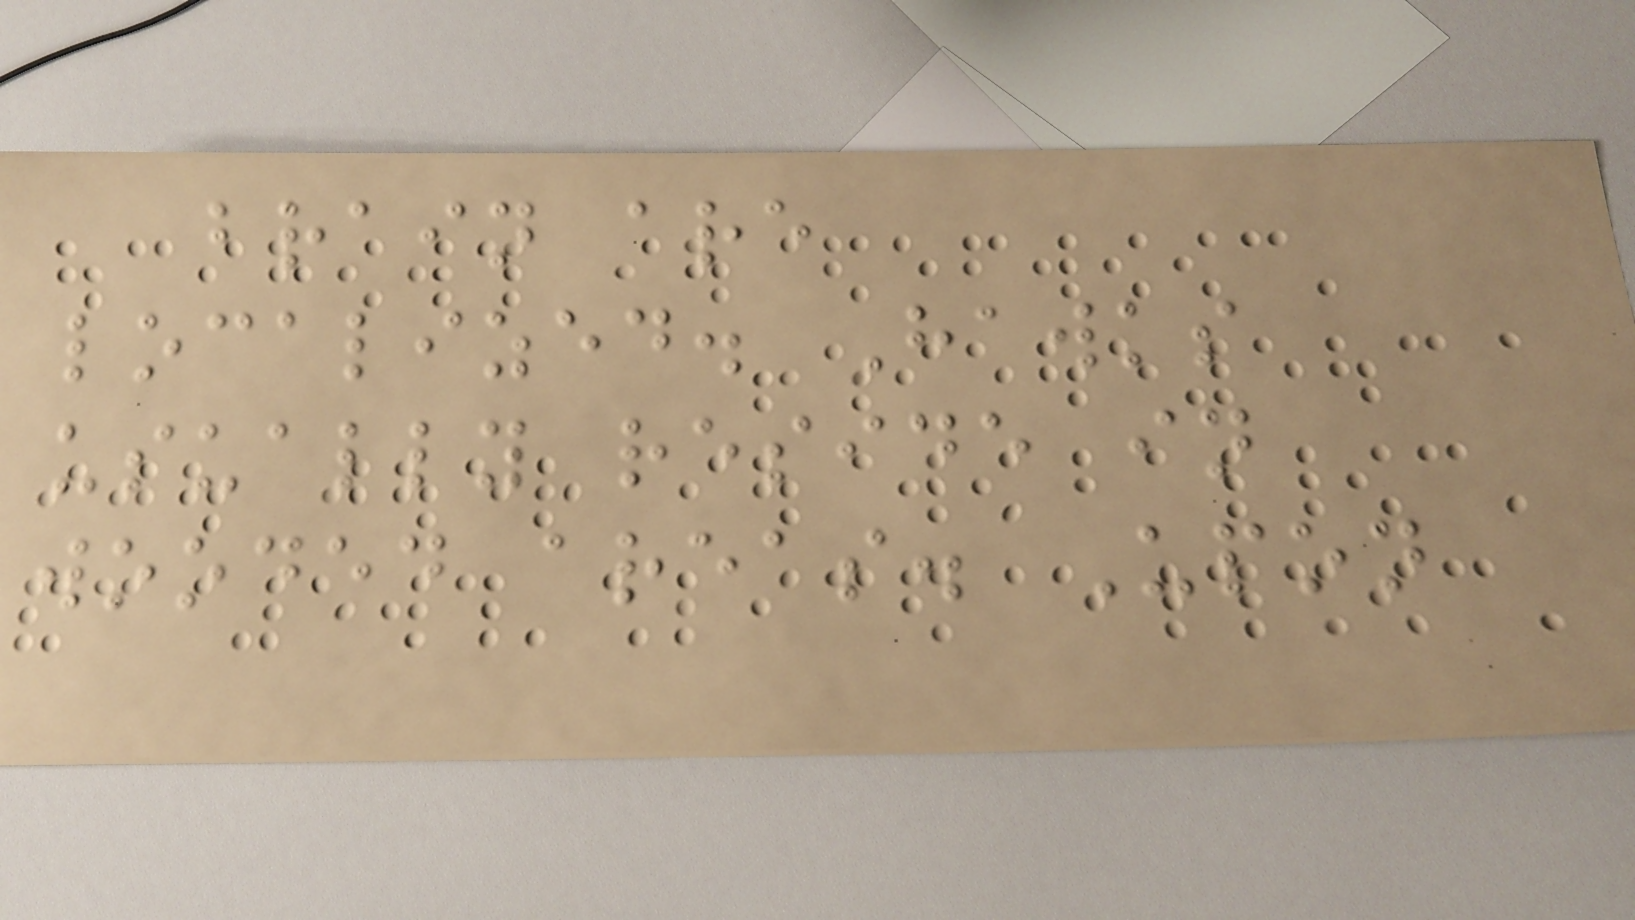brain are
localized. Hawks
usually reside in
wooded areas. Upon
